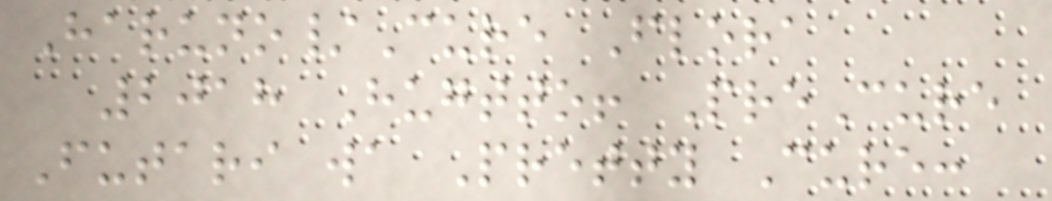Haruno/Cure Flora
2018 Hugtto! PreCure
Futari wa Pretty Cure:
